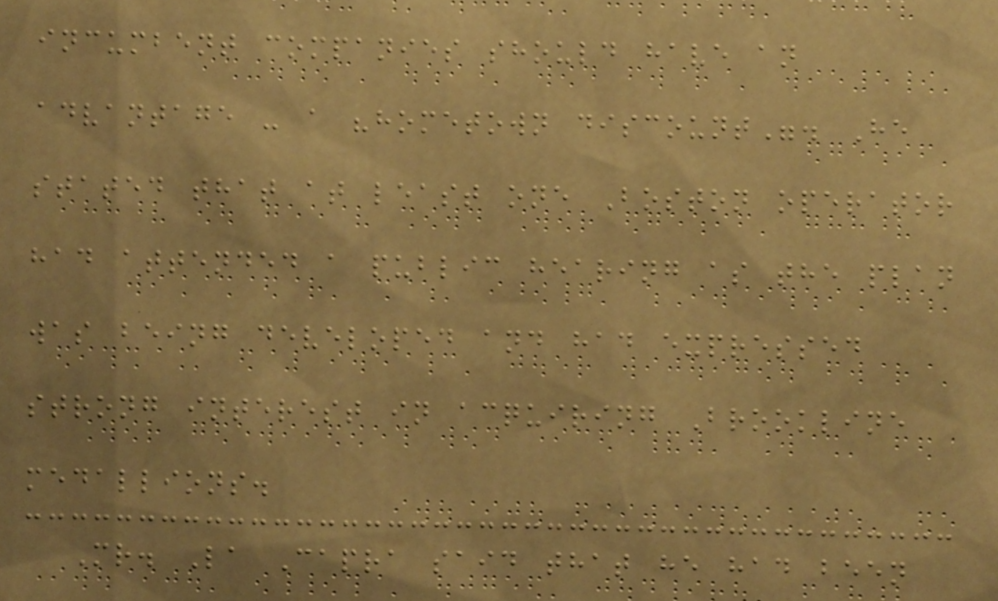incumbent companies should have an
advantage - a "hometown discount". He
stated that at least one Boston operator
had attended a public hearing as the plan
was being developed and had expressed
strong interest in acquiring Brookline
medallions.
Mr. La Capra said that he had been
